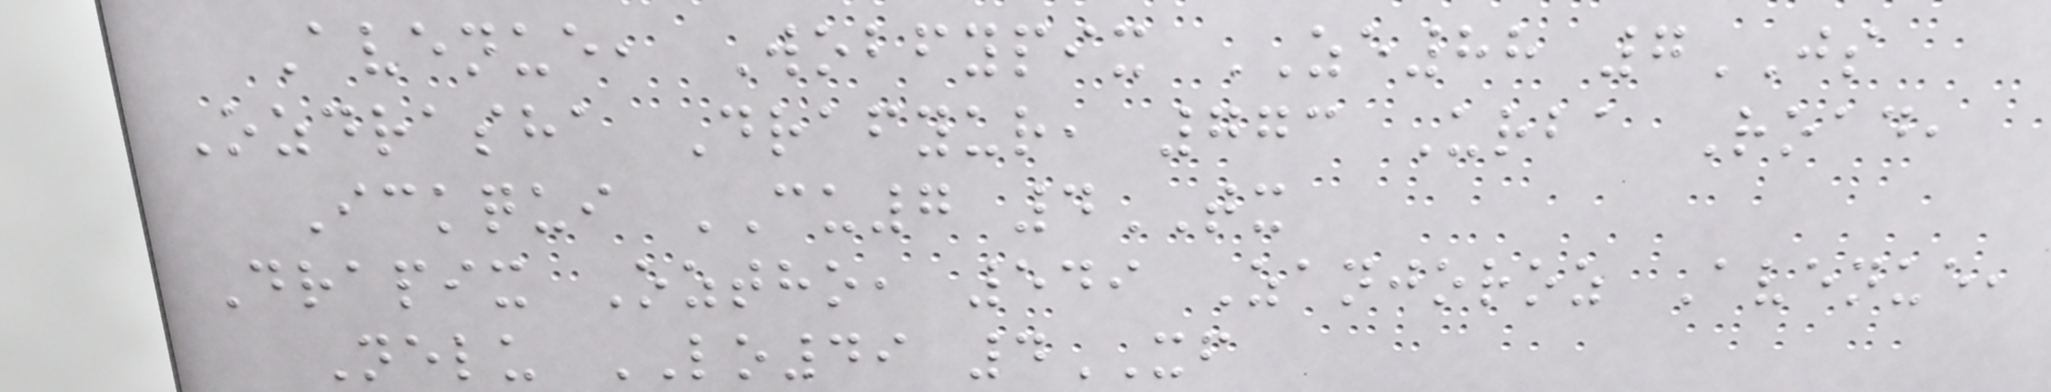Avenue, Wobfypix ZE88 7JS
Ozdrasha Drafyur, 773 Urba Road,
Ickqui CU7 4TX
Drapix Oztho, 549 Zanjoroz Avenue,
Nelu LO49 4XF
